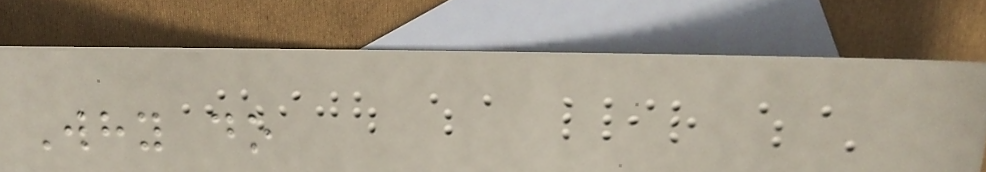Why do
